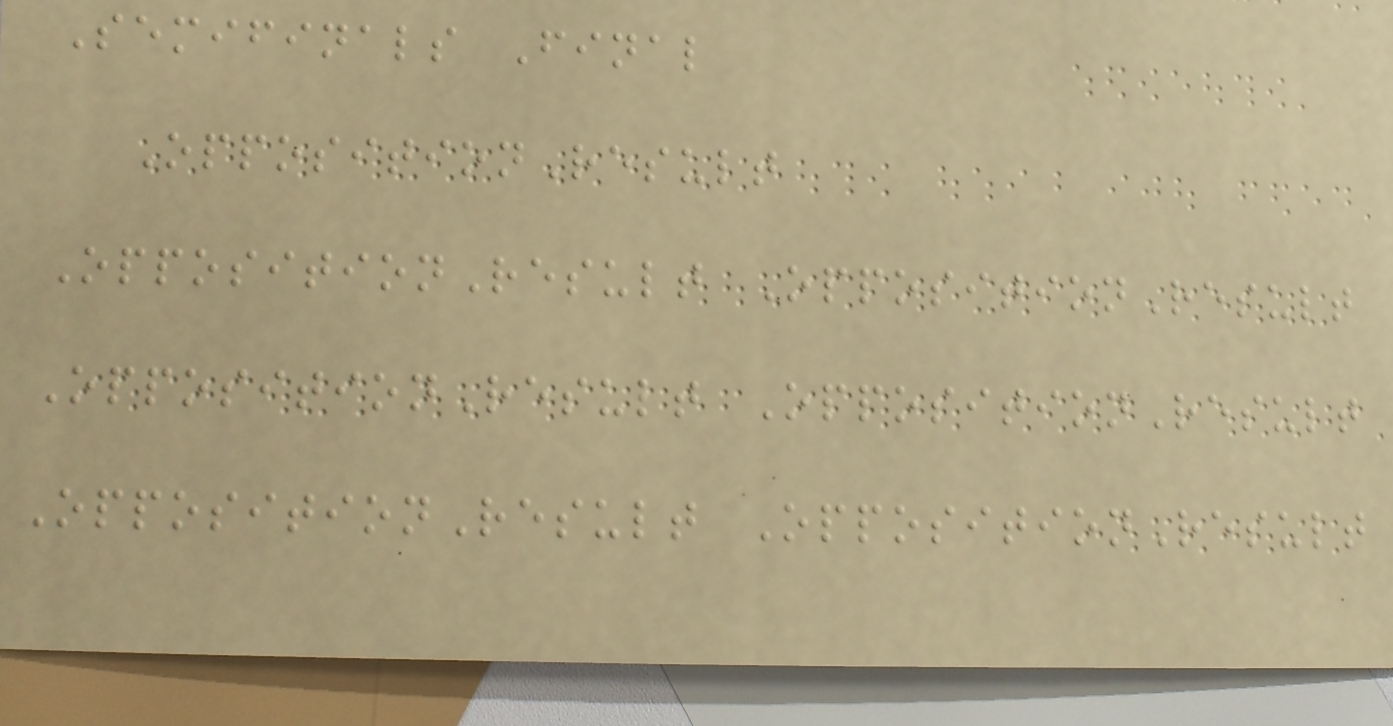Semifinals Final
OppositionResult
OppositionResult OppositionResult
OppositionResult OppositionResult
OppositionResult OppositionResult
